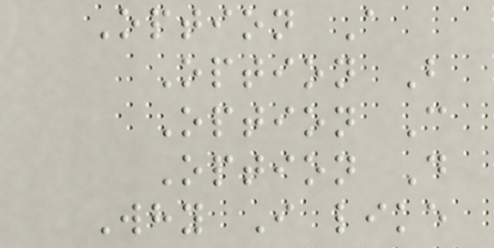Option A
Option B
Option C
Option D
Why I like
